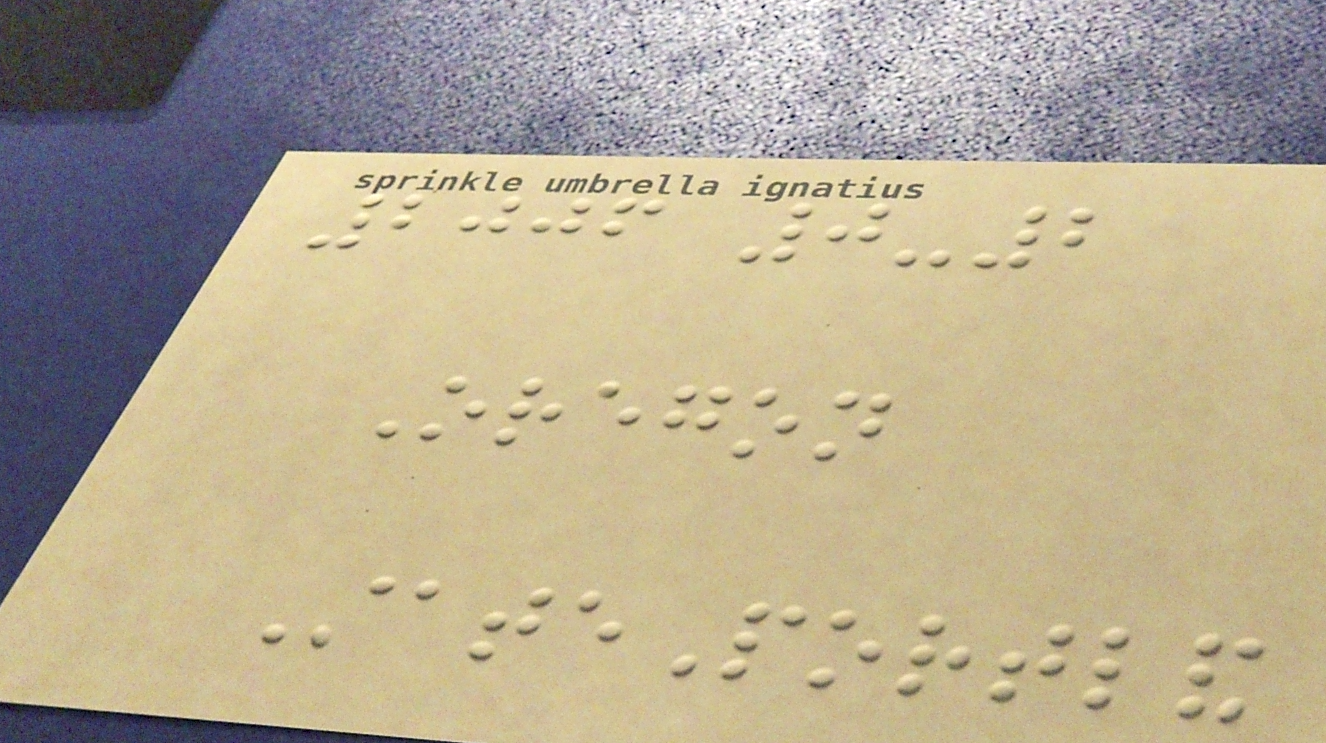2006 0-2
Oregon
StatePortland
